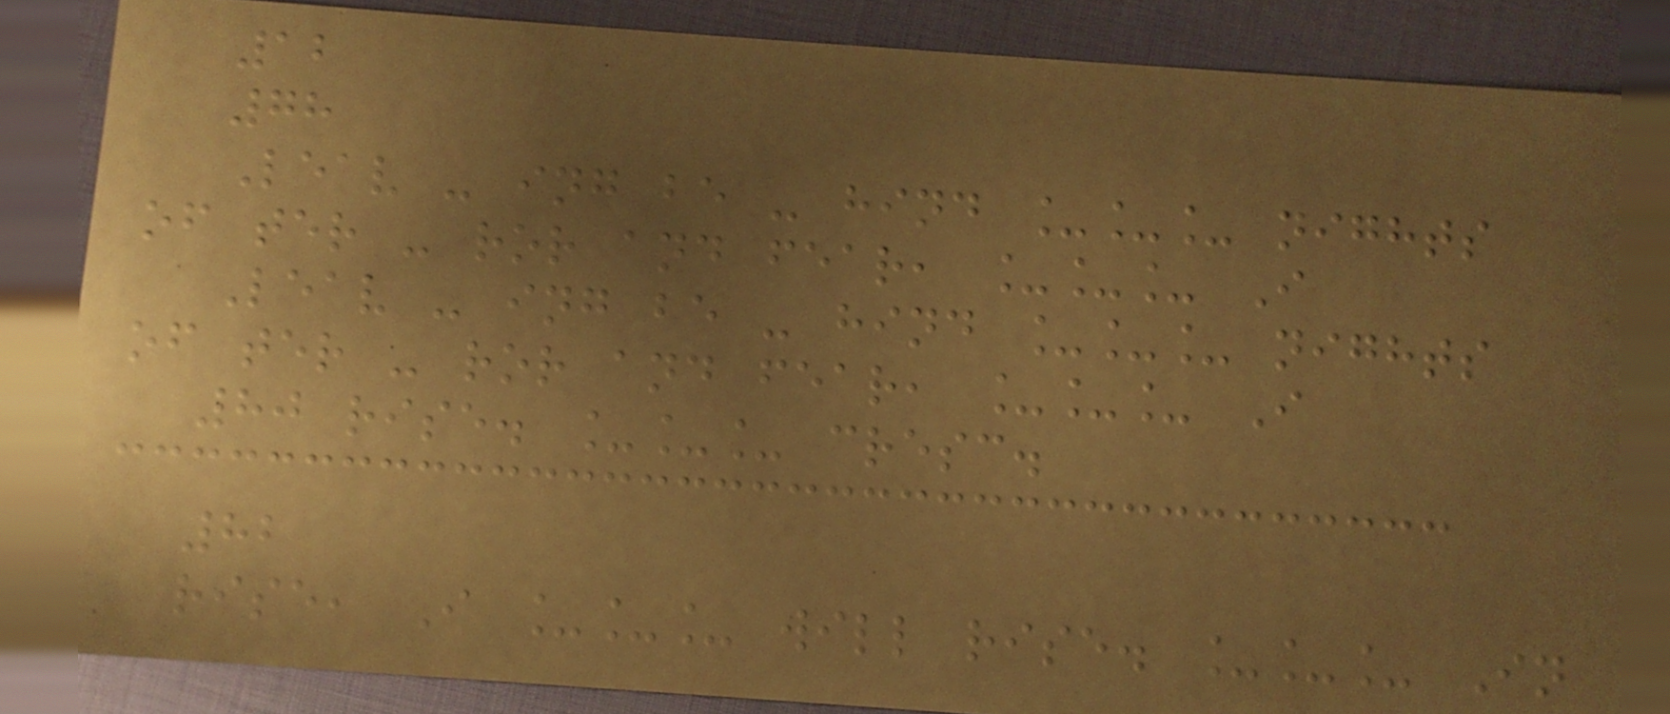12
78
Leav - ing be - hind ___ nights
of ter - ror and fear, ___ I
Leav - ing be - hind ___ nights
of ter - ror and fear, ___ I
80 rise. ___ cresc.
82
rise, I ___ will rise. ___ In
